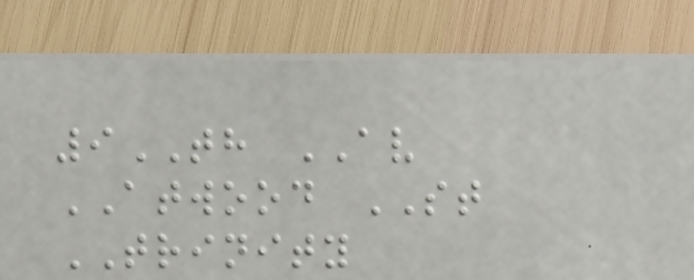9TH AV
ATWOOD ST
TRINITY
